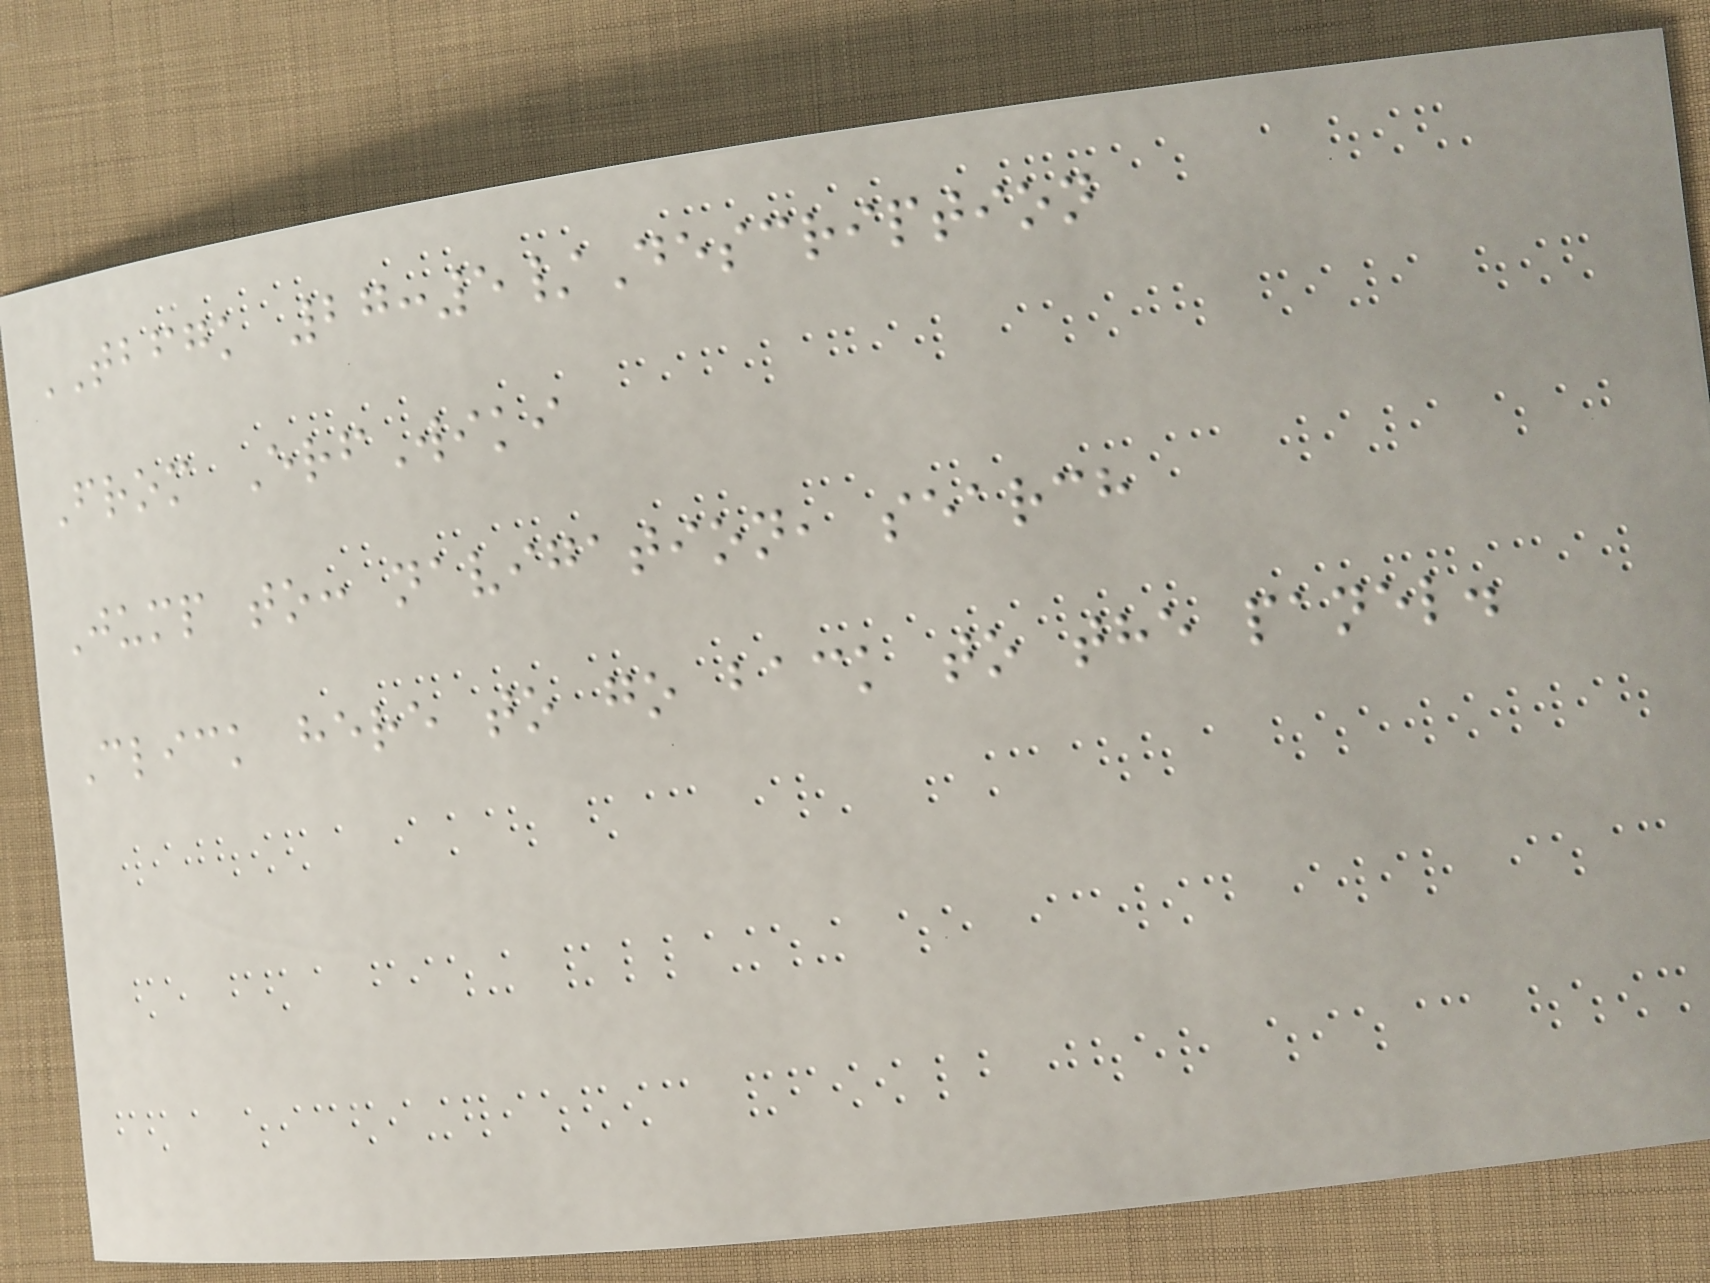TBFGK 27:5/Description
From ErfWiki
Jump to: navigation, search
Click here to go back to the panel.
